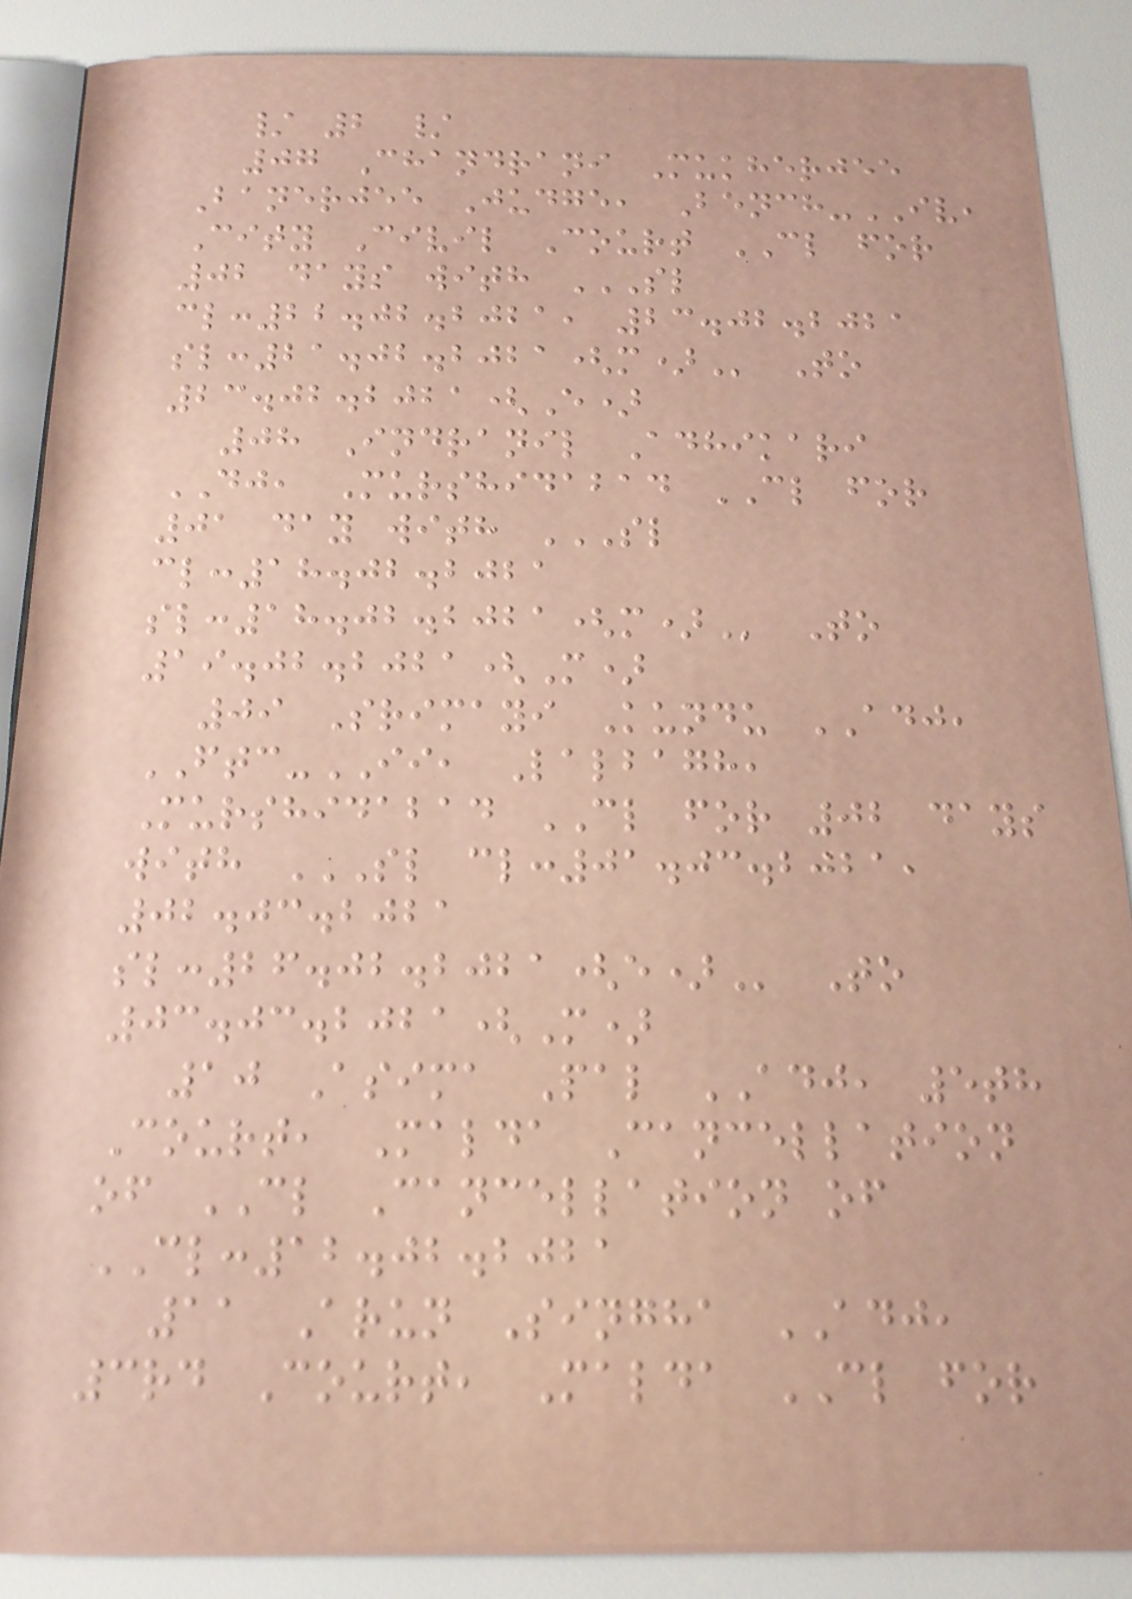/ 2 /
07 Chandrani Mukherjee
Banerjee Judge, Bench-IV,
City Civil Court CL for
02 days with SL
CL:22.02.2021, 23.02.2021
SL:21.02.2021(M) To
23.02.2021(E)
08 Indranil Adhikari
DJ, Murshidabad CL for
01 day with SL
CL:18.02.2021
SL:18.02.2021(M) To
19.02.2021(M)
09 Srimayi Kundu ADJ,
FTC-II, Lalbagh,
Murshidabad CL for 02 days
with SL CL:01.03.2021,
02.03.2021
SL:26.02.2021(E) To
03.03.2021(M)
10 Asima Pal ADJ, 5th
Court, Malda Cancellation
of CL Cancellation of
CL:12.02.2021
11 Arun Singha ADJ,
3rd Court, Malda CL for
